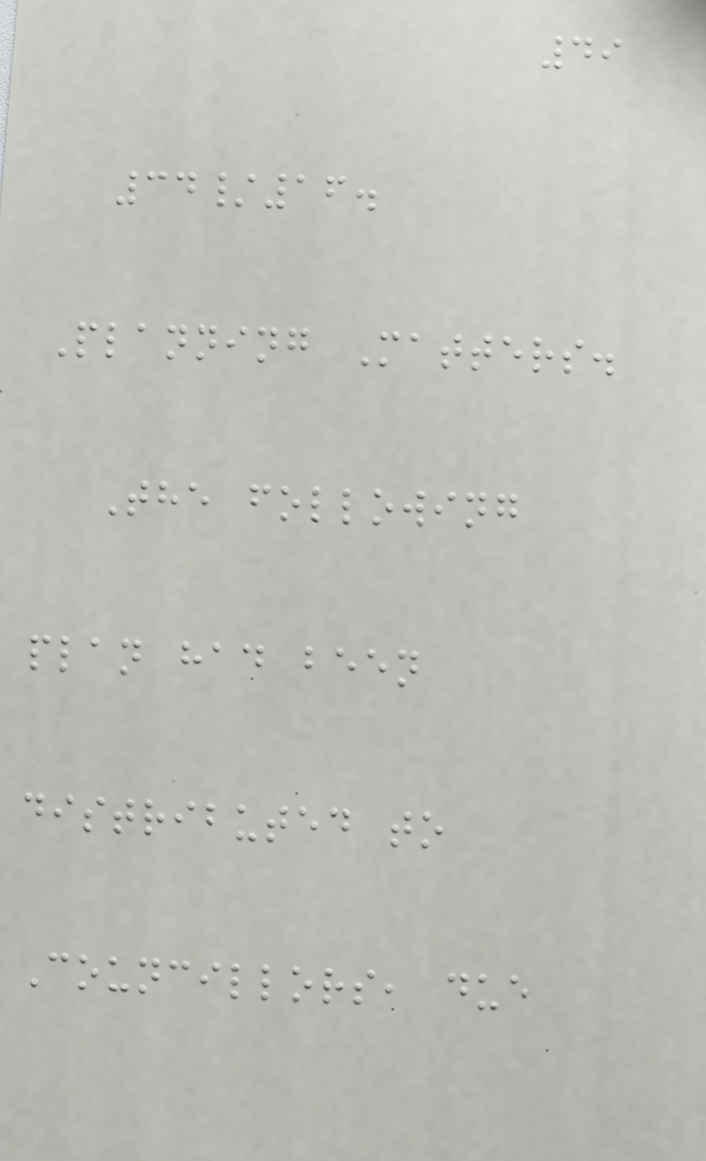49
34/16.
Planning Matters.
The following
plan had been
distributed to
Councillors, due
